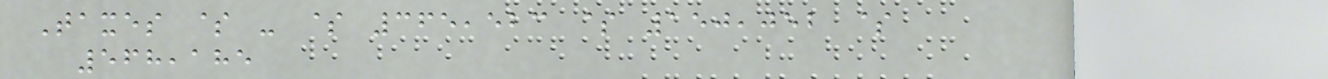Taxes $ - $ 365,523 $ 150,052 $
568,185
